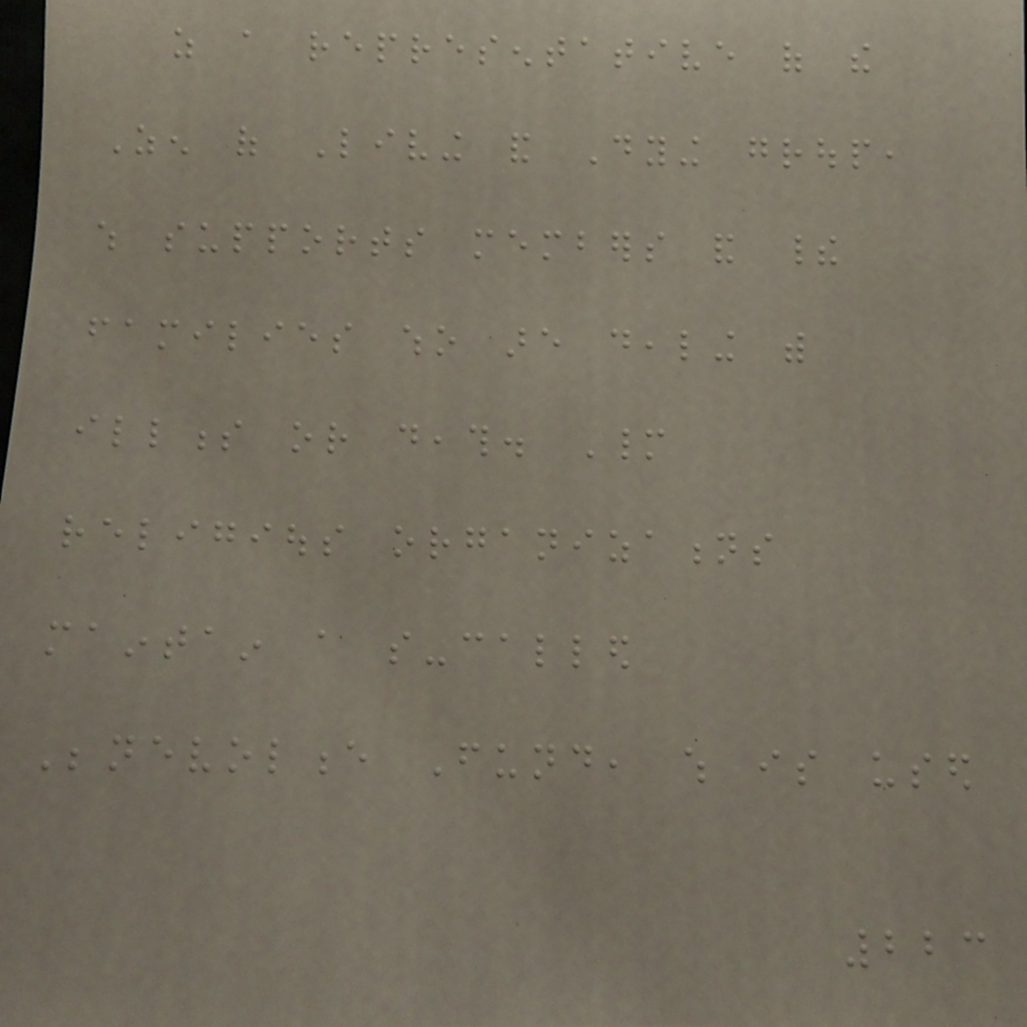as a representative of the
Zen of Living and Dying group,
which supports members and their
families who are dealing with
illness or death. Many
religious organizations
maintain a so-called
Benevolence Fund, which is used
223
